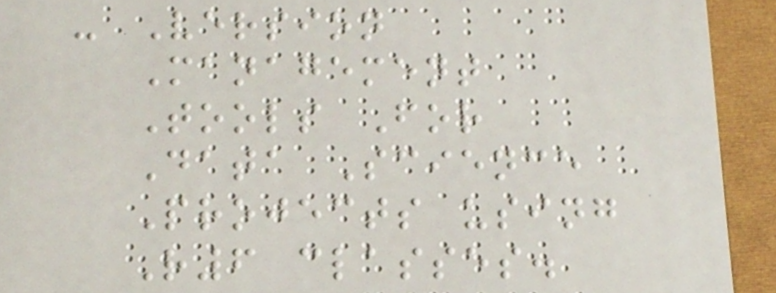- Version
Management
Tools For
Data Science
Projects using
R6 classes.
